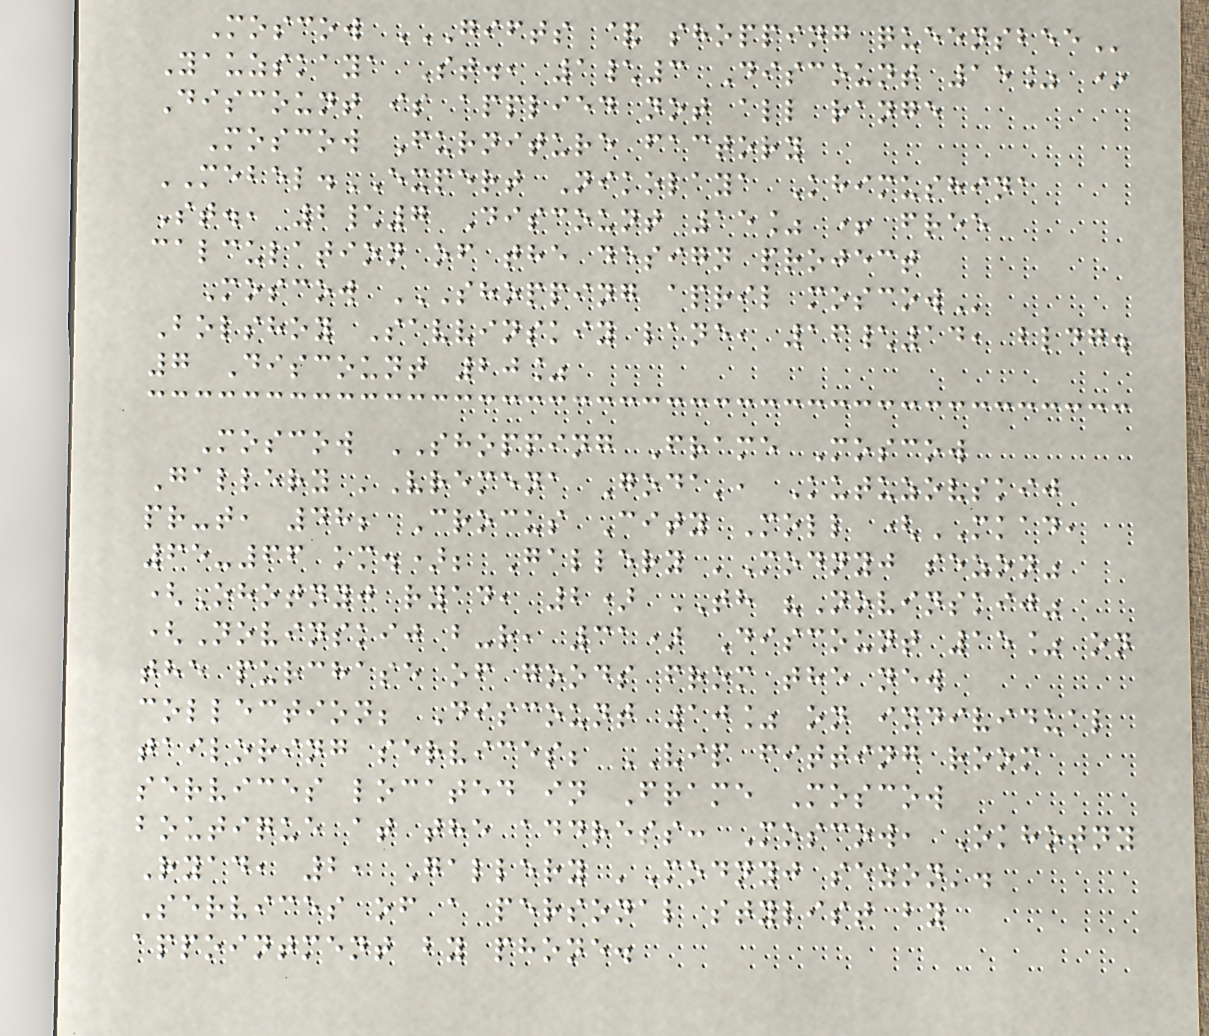Moscow GIFTS & SHOPPING QUEENSBEE
Yauzskaya St., 1\3 Discount 15% *
Discount is applied not all range
Moscow Furniture factory
MEBEL.EXPERT Nikolaya Khimushina
St., 2\7 Discount 15% + free
calculation of the design project
Moscow SHOPPING APRIL MOSCOW
Bolshoy Savvinskiy lane, 16\14, bldg.
7 Discount 20%
Moscow SHOPPING Frame Moscow
Gallery 'Vremena Goda', Kutuzovskij
pr-t, 48; Crocus City Moll (MKAD,
65-66 km.); Gallery 'Modnyj sezon"
(Ohotnyj ryad, 2) TH "Novinskij"
(Novinskij b-r, 31) Discount 15% on
the purchase of goods from the new
collection; Discount 10% on individual
tailoring services; VIP fitting room
services located in Frame Moscow
boutique at the address: Moscow, Okhotny
Ryad, 2, Gallery 'Modnyj sezon'.
Services of a personal stylist by
appointment by phone.
